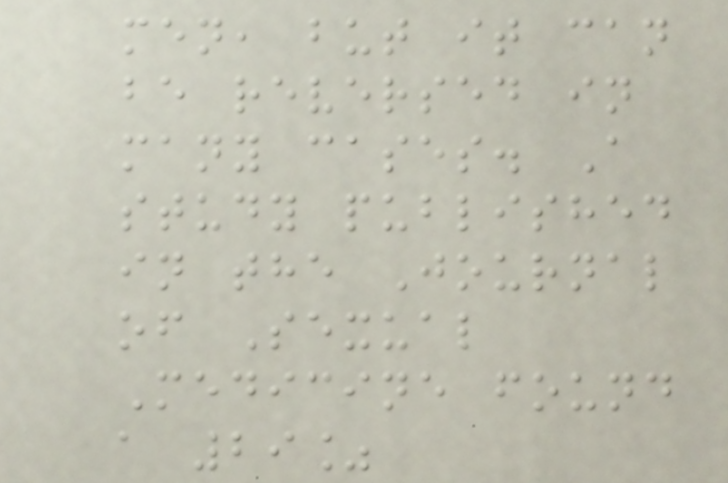men, but it can
be reversed in
many cases. A
study published
in the Journal
of Sexual
Medicine found
a 29%
